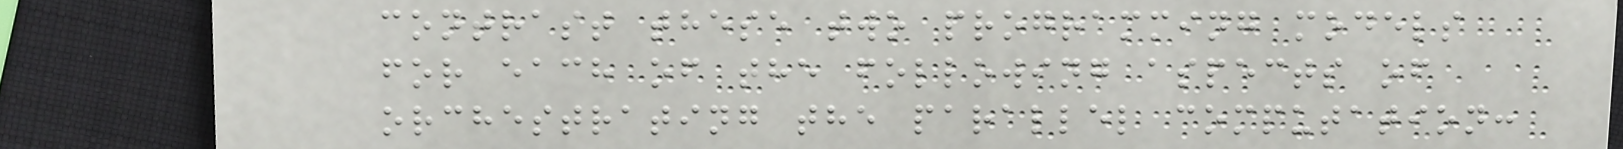contrast these two programming models
for each of the following aspects of
orchestrating the parallel computation:
